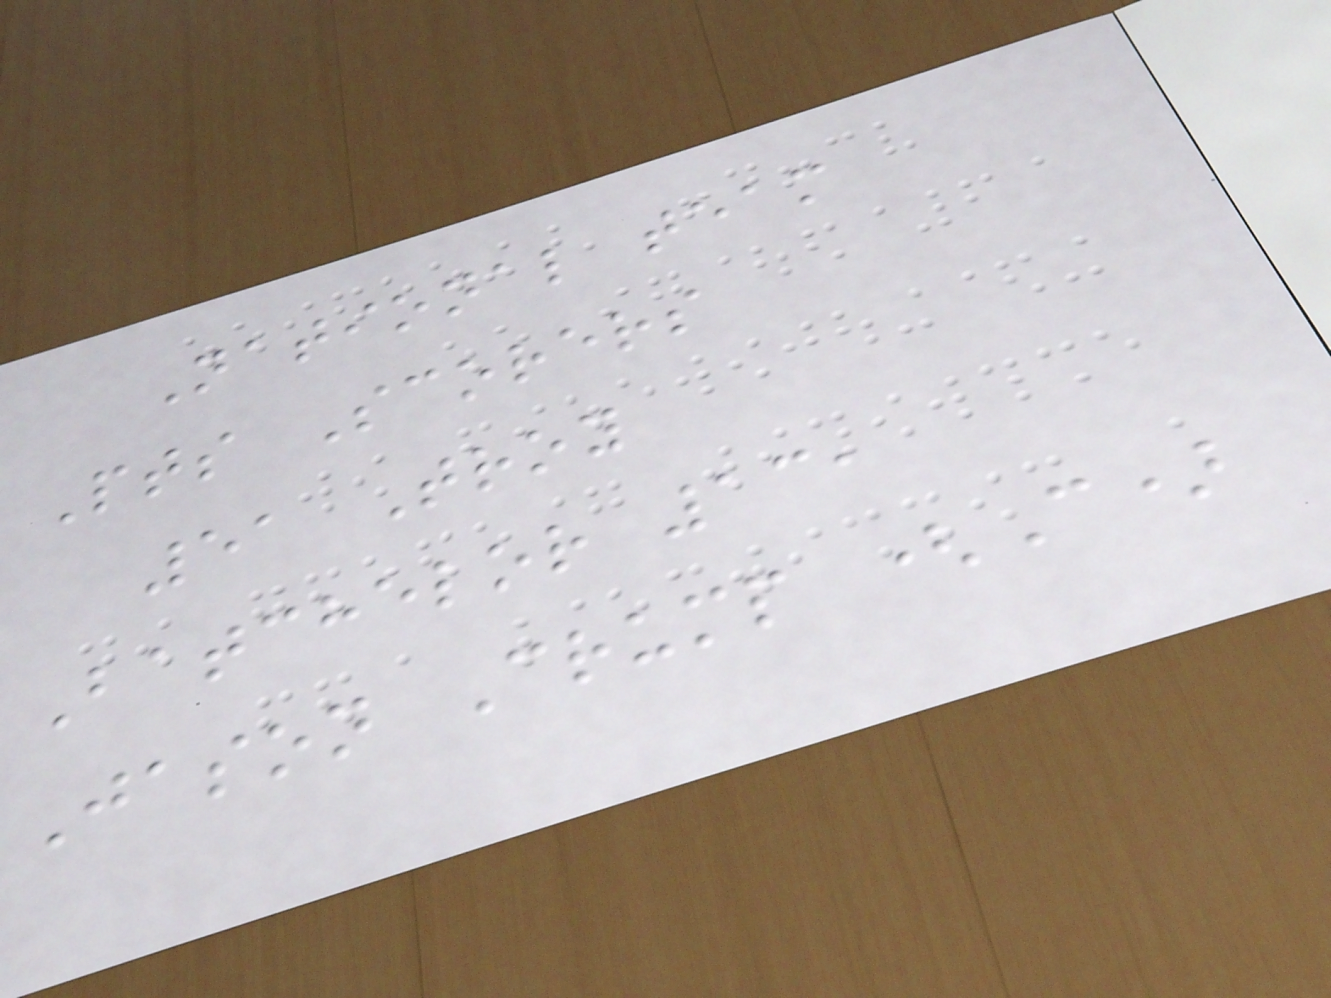National team
Pts Scorers
51 Troy
Batchelor 13,
Jason Crump (C)
